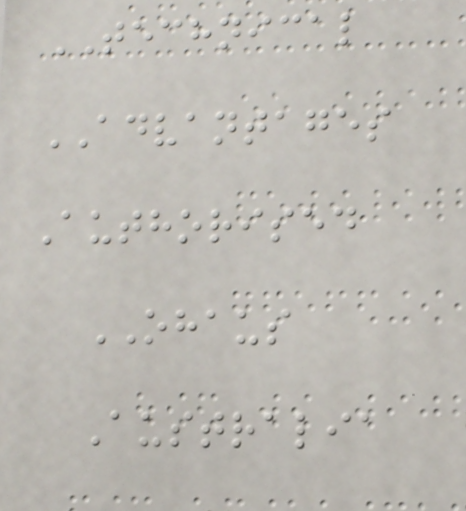TECHNICAL
ADVANTAGES
Authorised
OHAUS
Australia
